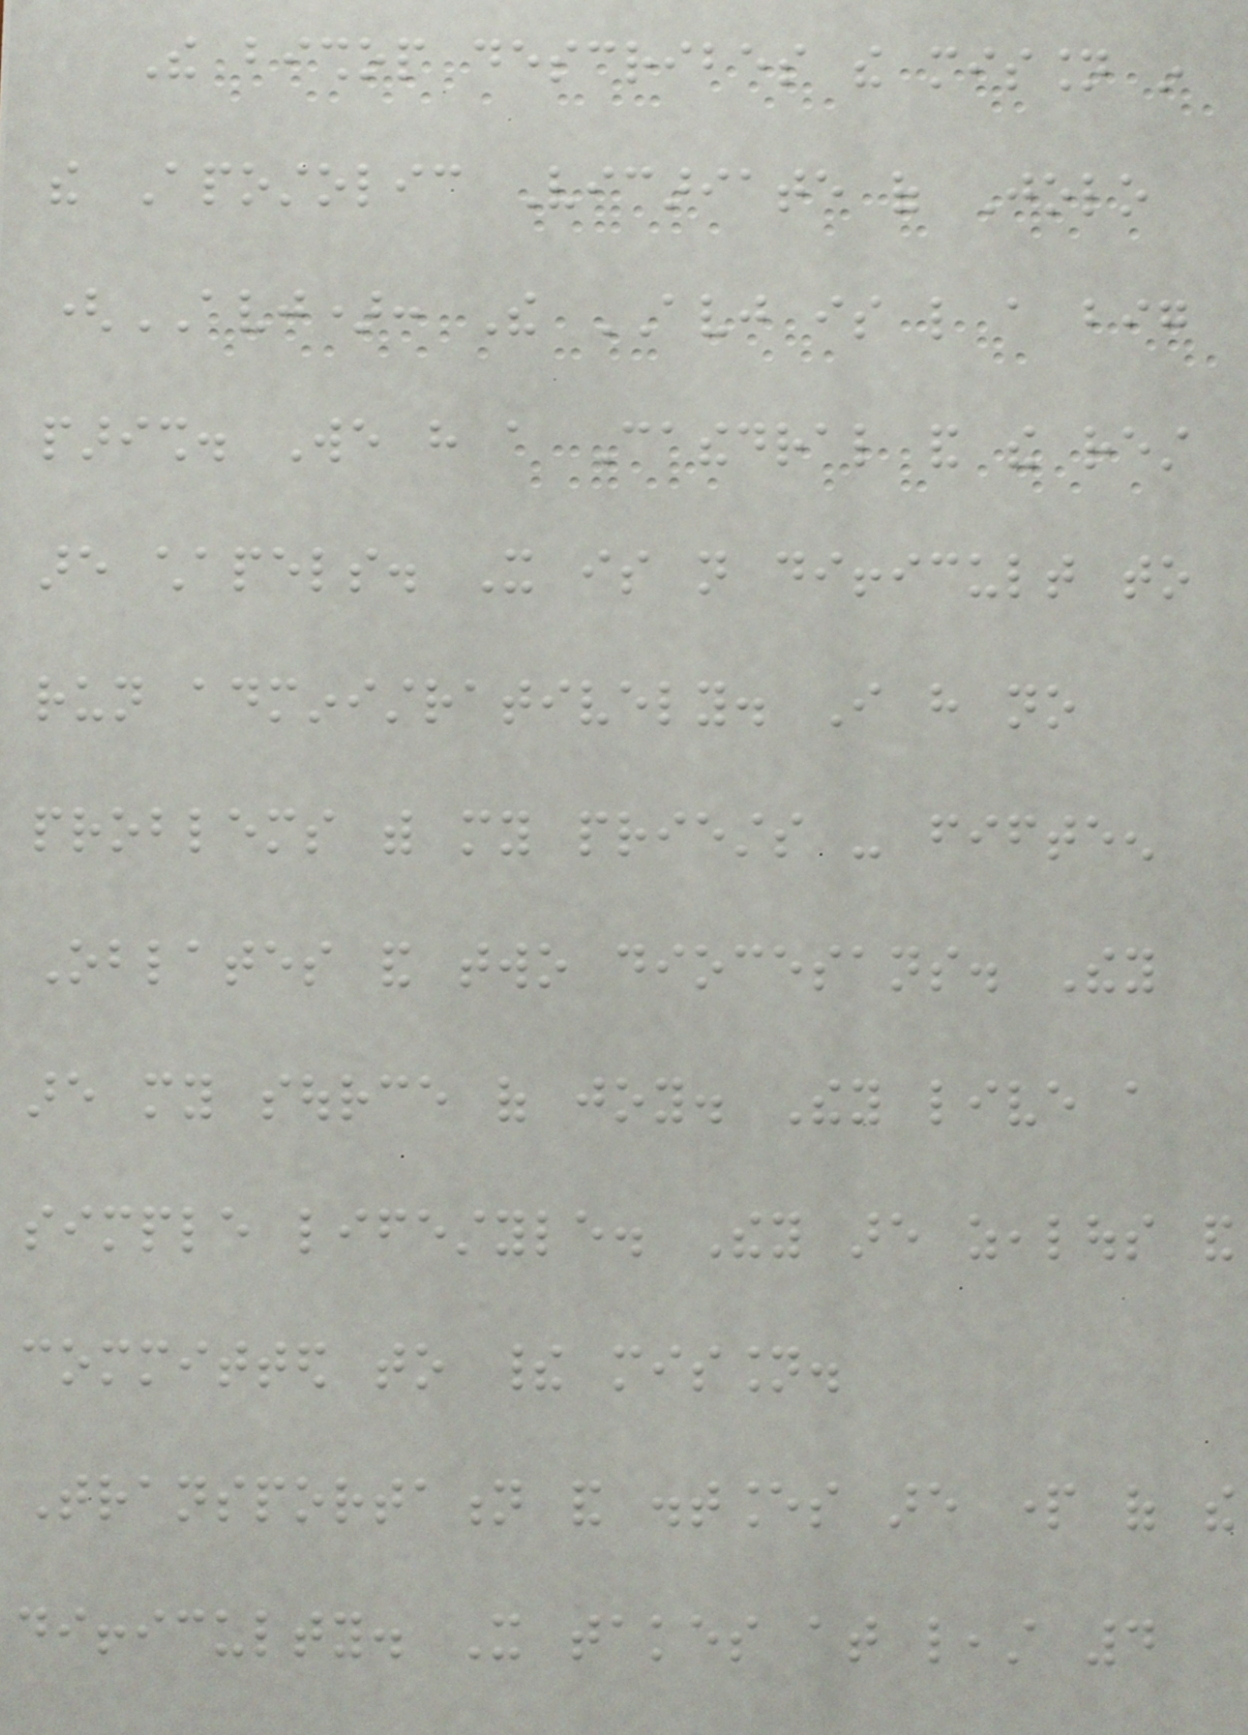The bishop describes the mission in
the Apostolic Vicariate of Jolo
(AVJ): The AVJ is like a big
parish. We have a Cathedral and the rest
are chapels. It is not difficult to
run administratively. I have no
problems with my priests - fifteen
Oblates and two diocesans. They
are my source of joy. They live a
simple lifestyle. They are zealous and
committed to their mission.
Transportation and distances are part of the
difficulty. It takes at least 4
